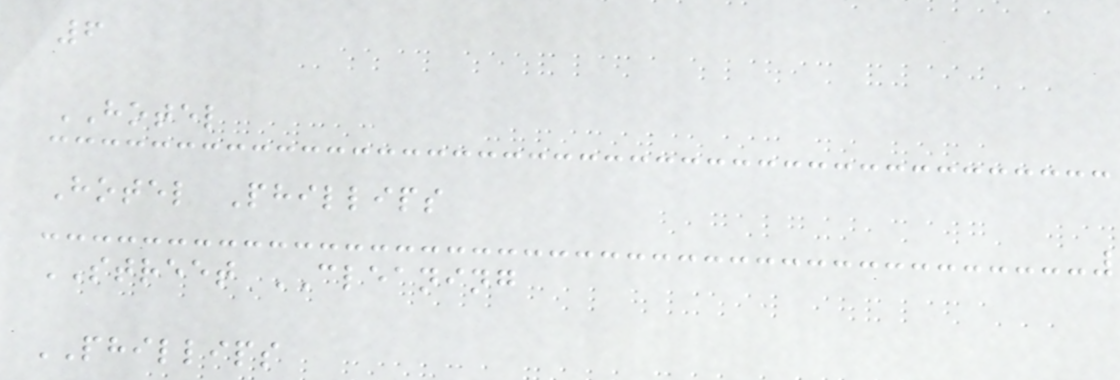6
HOTEL
Hotel Phillips
STREET CLEANING
PHILLIPS
